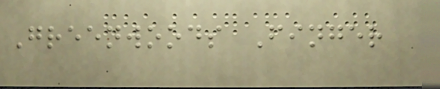Greenwoods Finger
